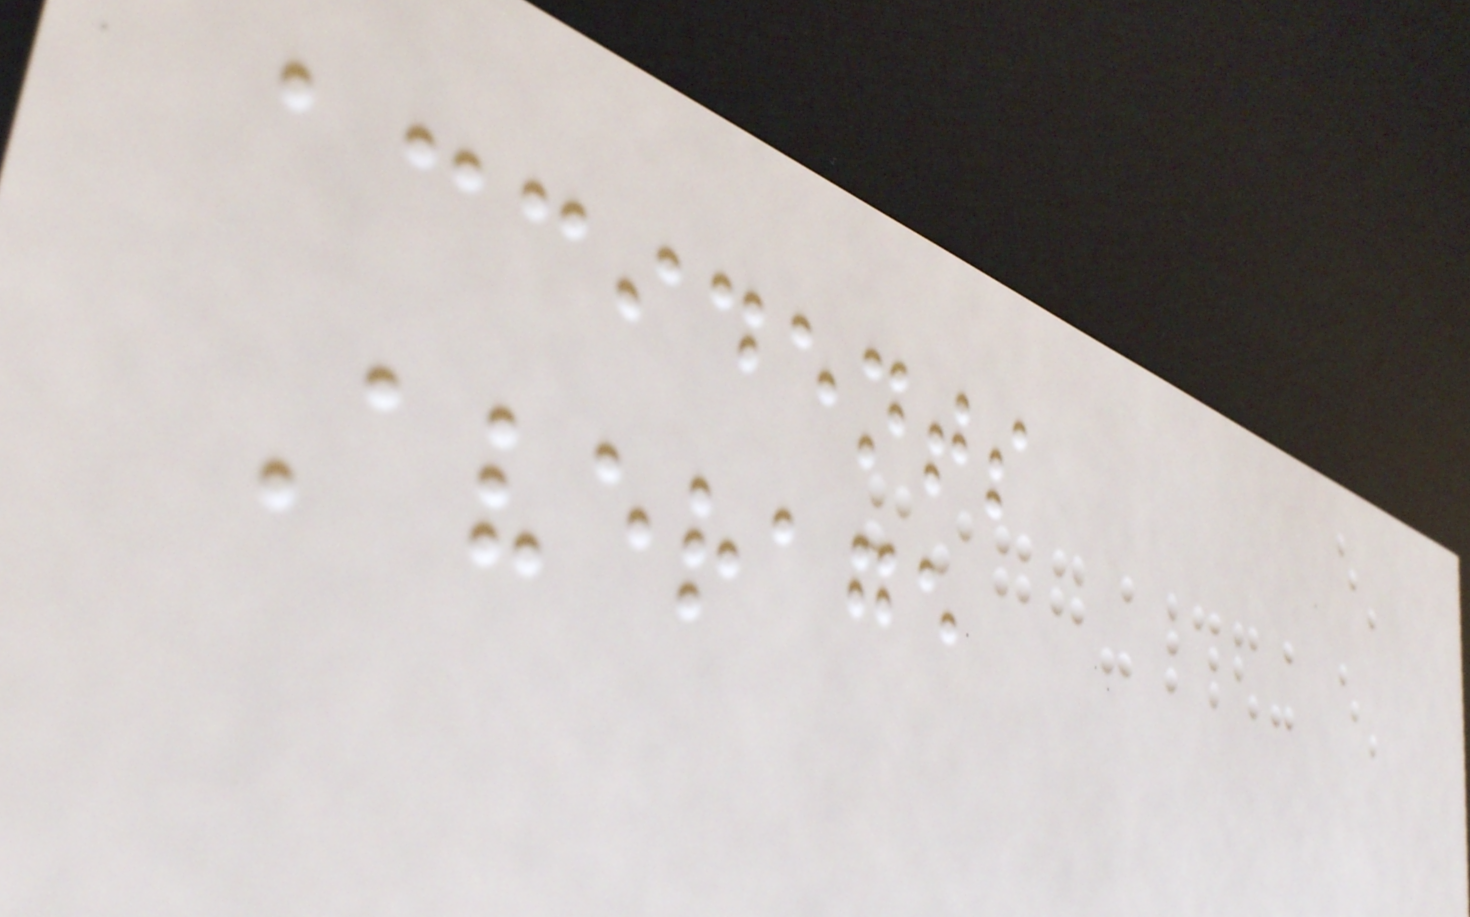accidents
Average
